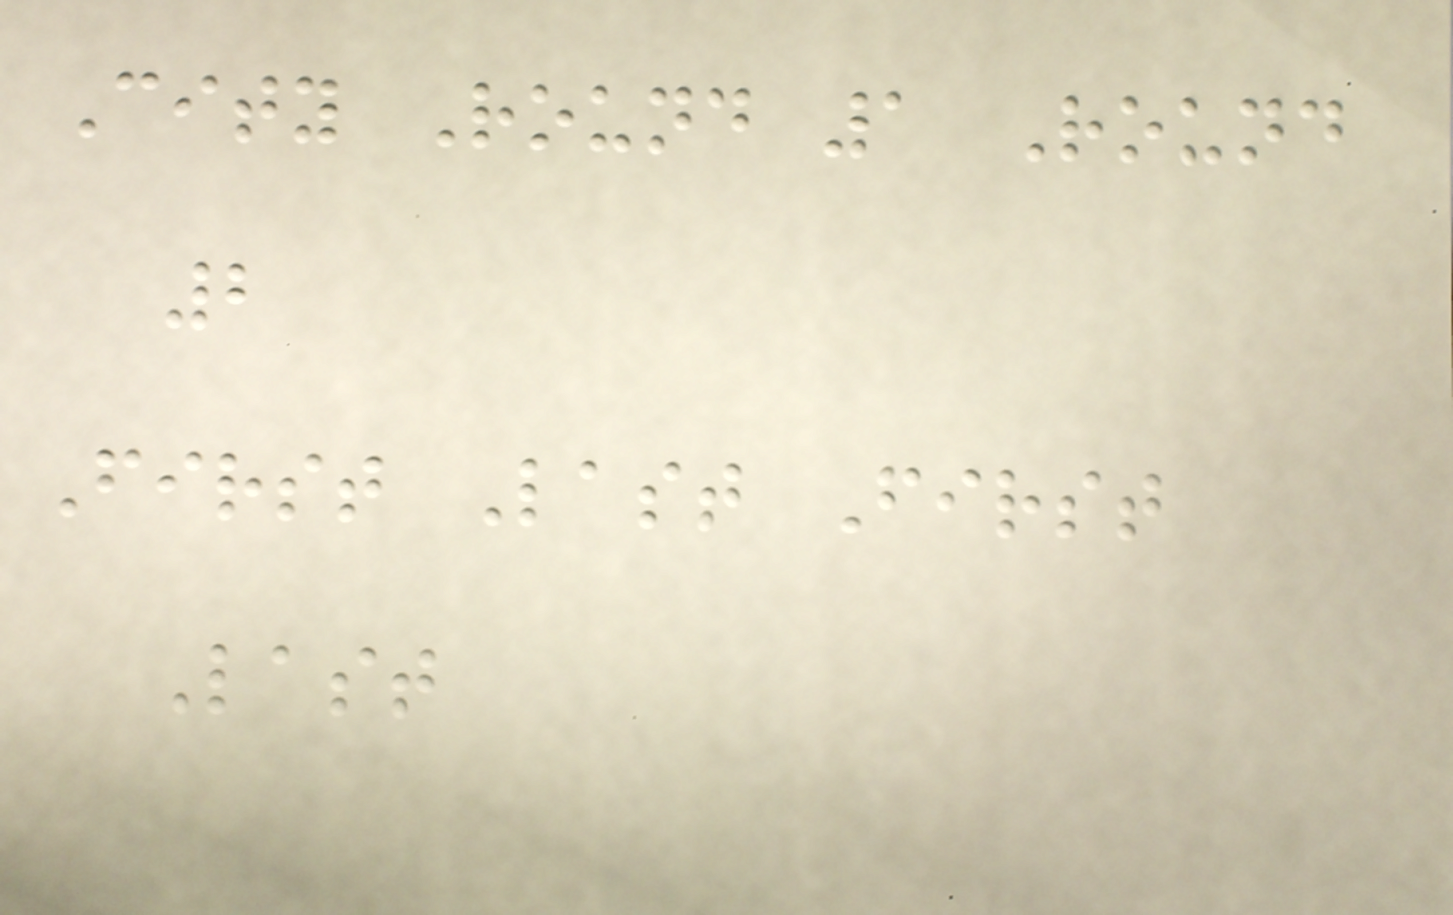City Round 1 Round
2
First Last First
Last
